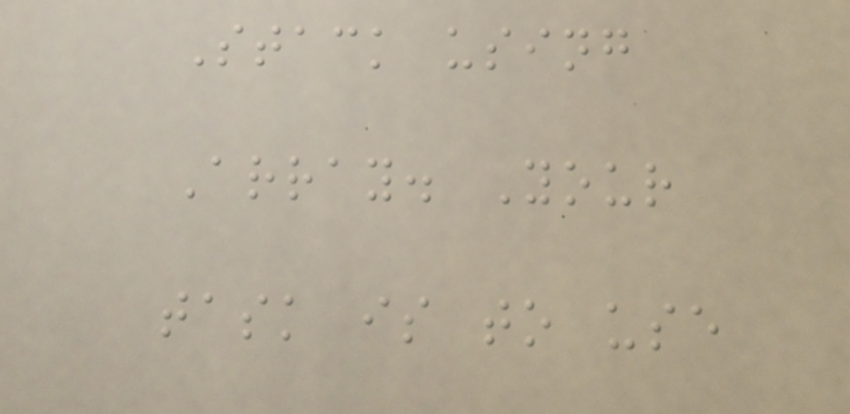Stack using
Array. Your
task is to use
